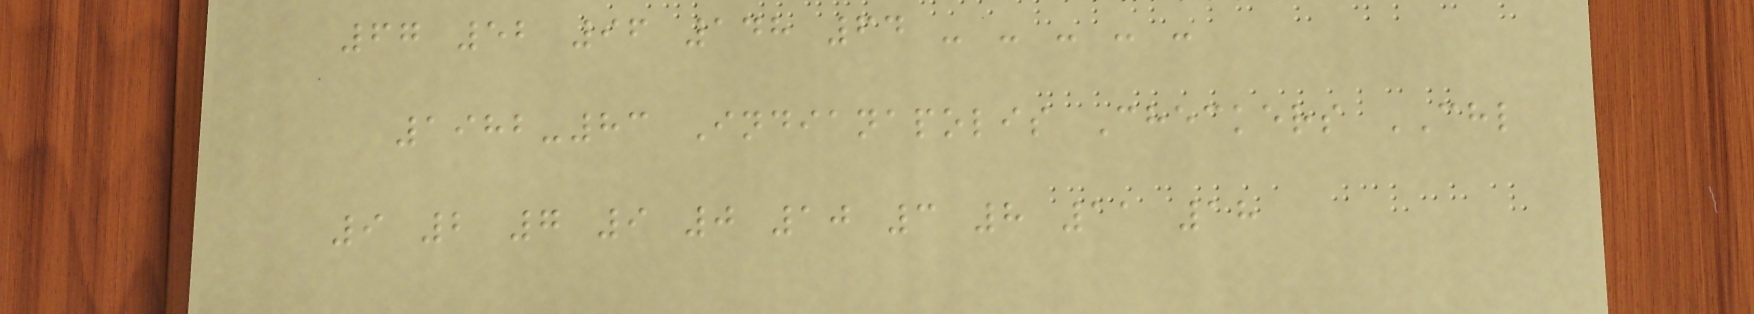67 52 96 148 64 - - - - -
1982-83 Indianapolis Checkers CHL
9 2 7 9 0 10 3 8 11 18
